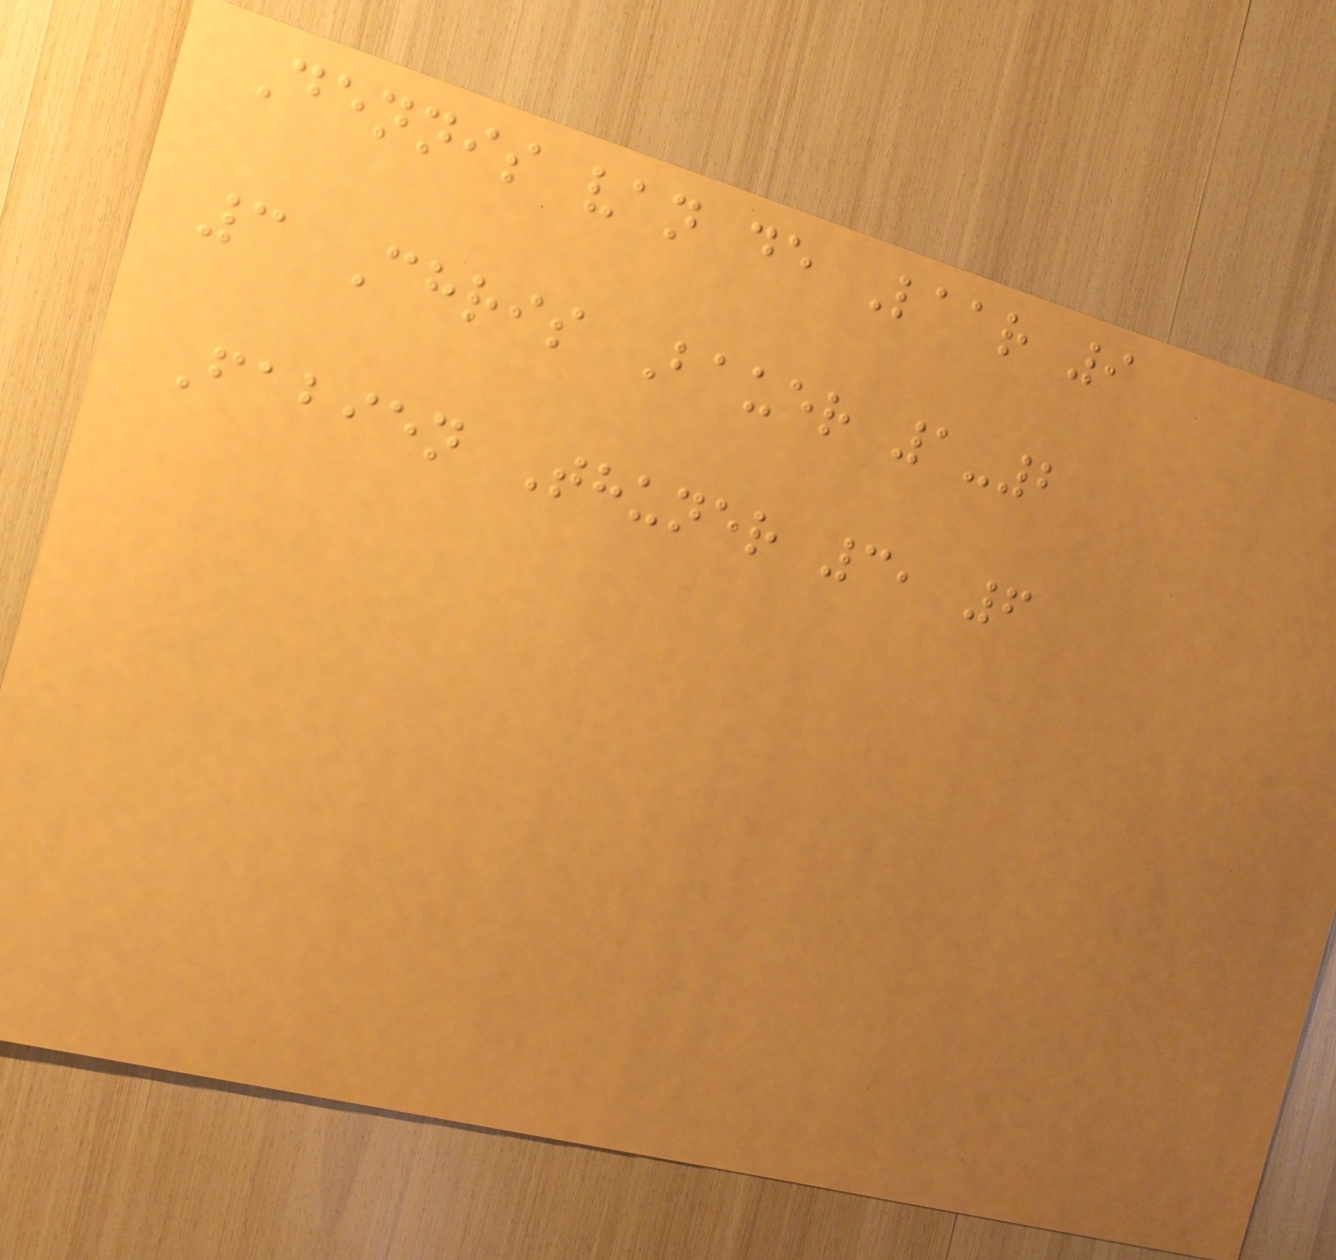Dennis van de Laar 9
3 Chris Bauer 1-2
Fabien Thuner 3, 6
